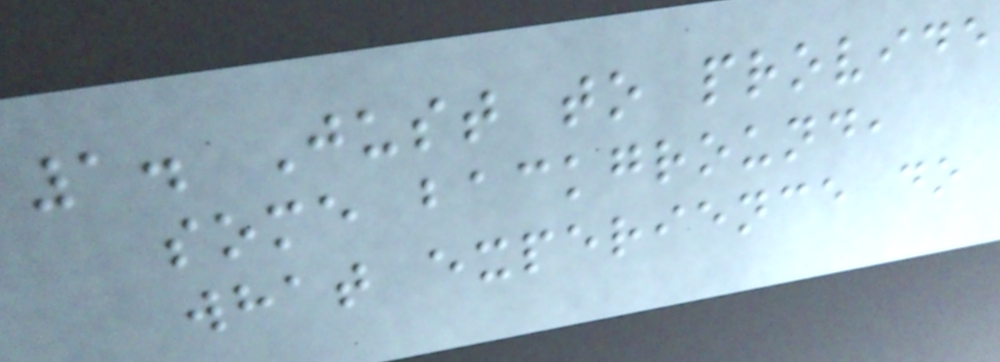1. Just to provide
some background,
what experience do
